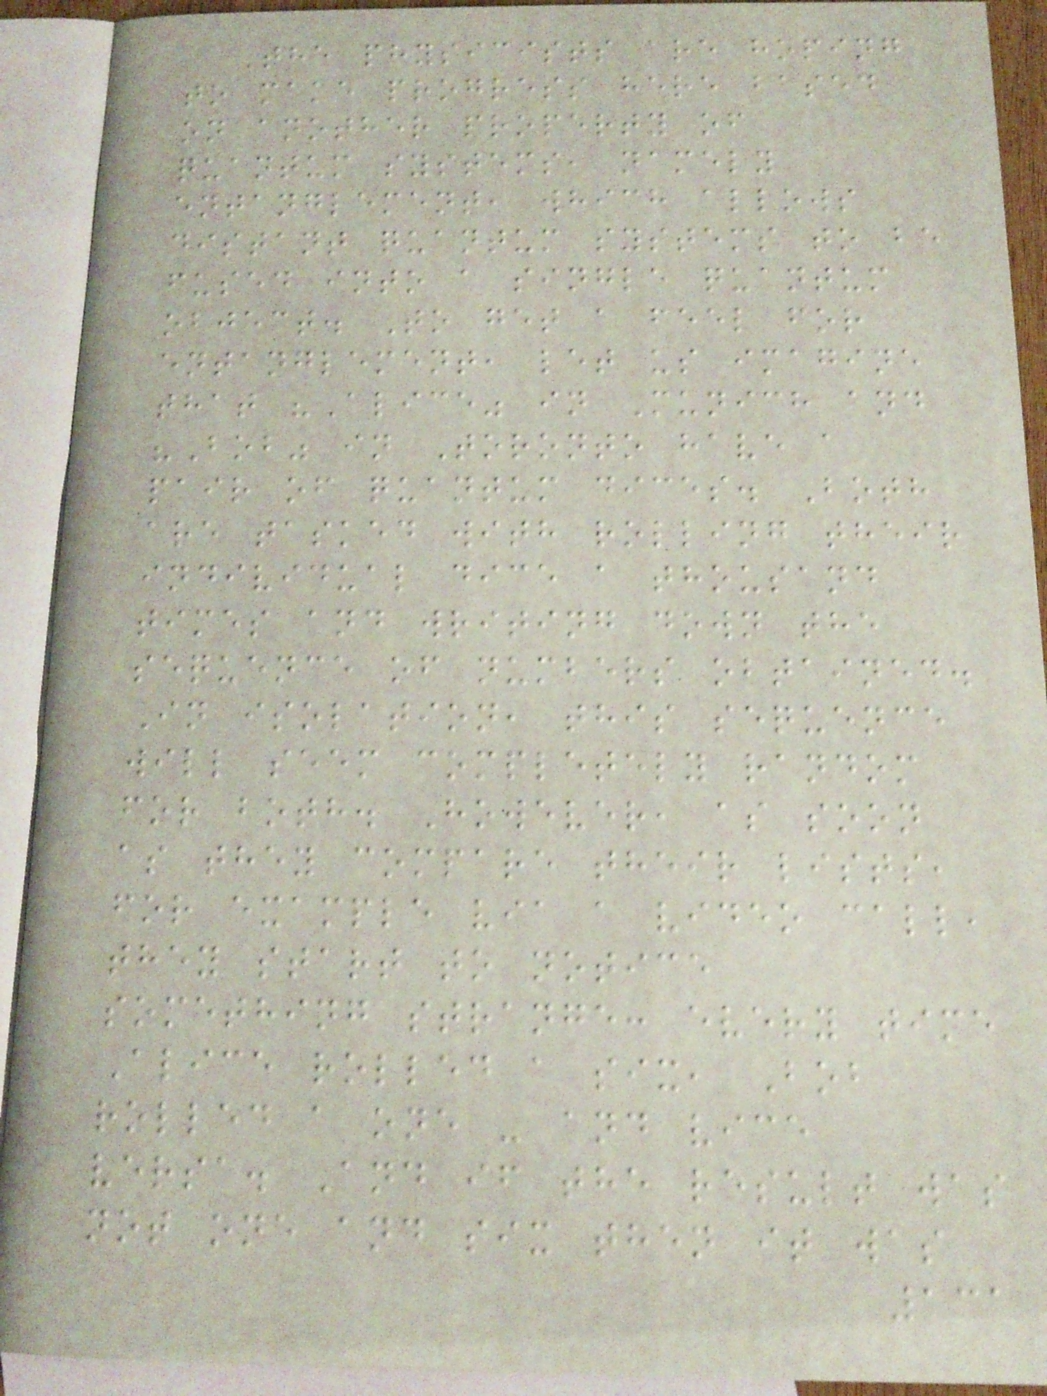The physicists are hoping
to make progress here based
on another property of
quantum systems, namely
entanglement, which allows
distant quantum systems to be
fused into a single quantum
object. To get a feel for
entanglement, let us imagine
that "Alice" in Munich and
"Bob" in Toronto have a
pair of quantum dices. Both
are tasked with rolling their
individual dice a thousand
times and writing down the
sequence of numbers obtained.
In isolation, this sequence
will seem completely random
for both. However, as soon
as they compare their lists,
for example via a video call,
they start to notice
something strange: every time
Alice rolled a six, Bob
rolled a one - and vice
versa. And if the result was
not one and six then it was
131
